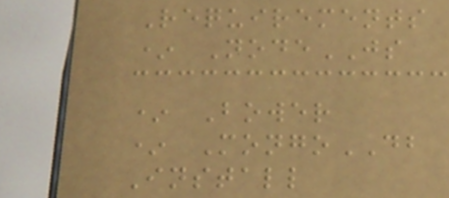Requirements
* NodeJS
* Bower
* MongoDB
Install
